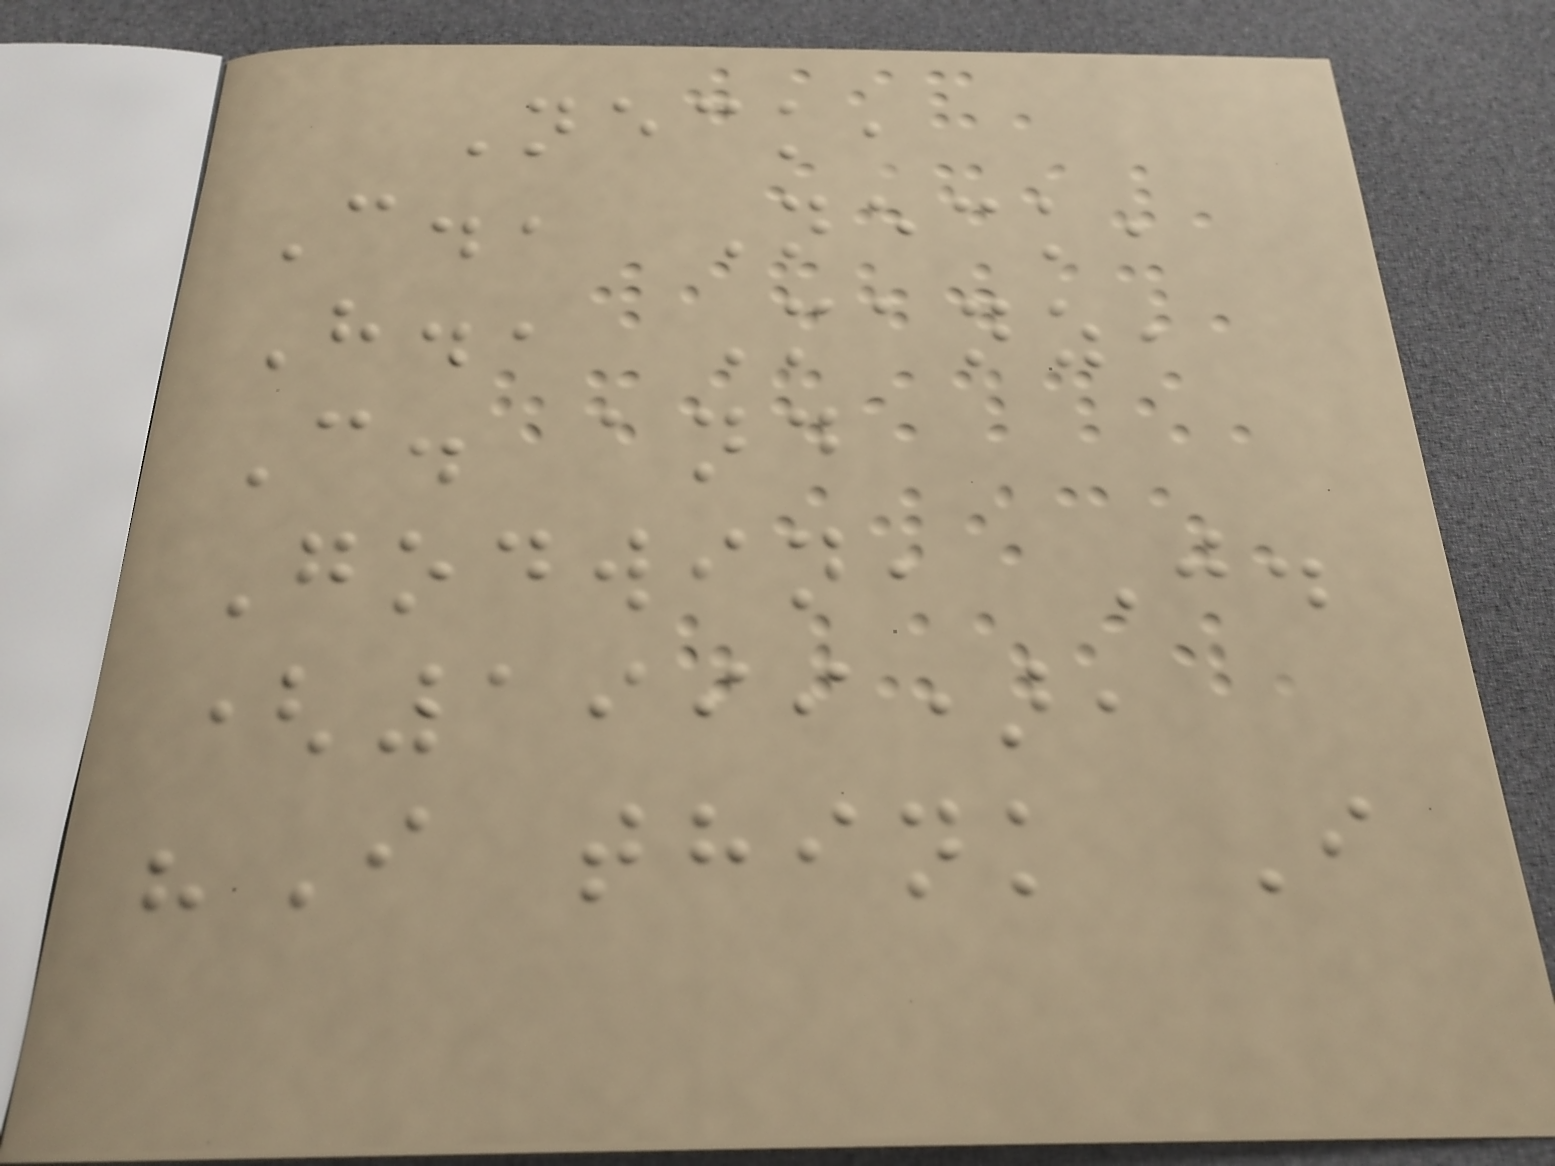Neck,
C., Neck,
H., Manz,
C. and
Godwin, J.
(1999),
"I think I
